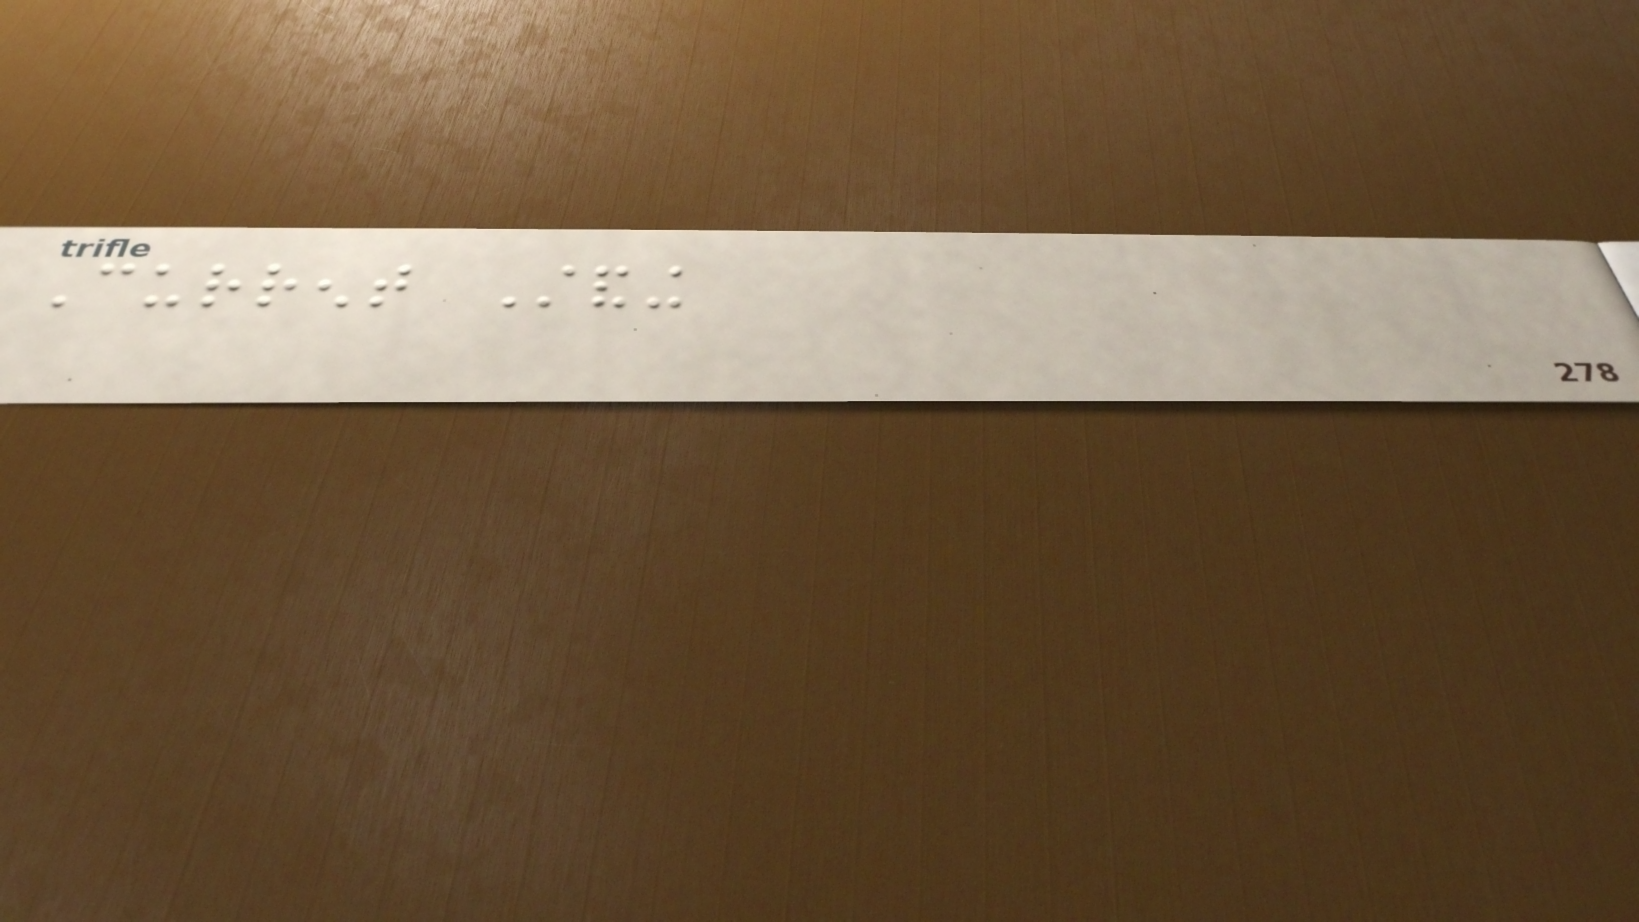Current Standing
